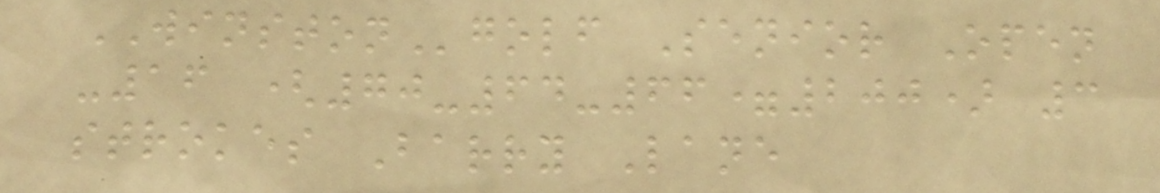WINSTONgolf Senior Open
-16 (70-64-66=200) 3
strokes Barry Lane
